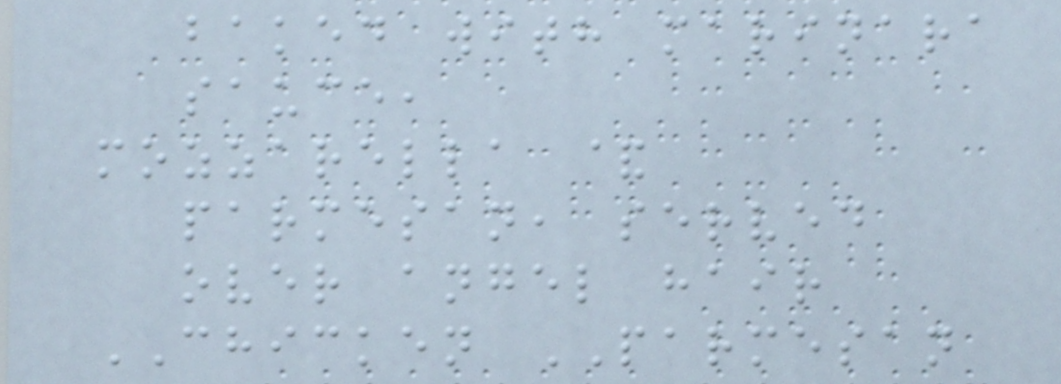baked with marinara
sauce,
mozzarella &
parmesan, served
over angel hair
CHICKEN PARMESAN
